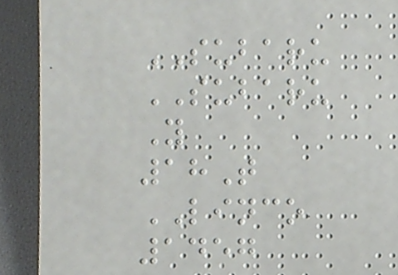SUBARU
SUBARU
Y
18T
LINCO
1457
